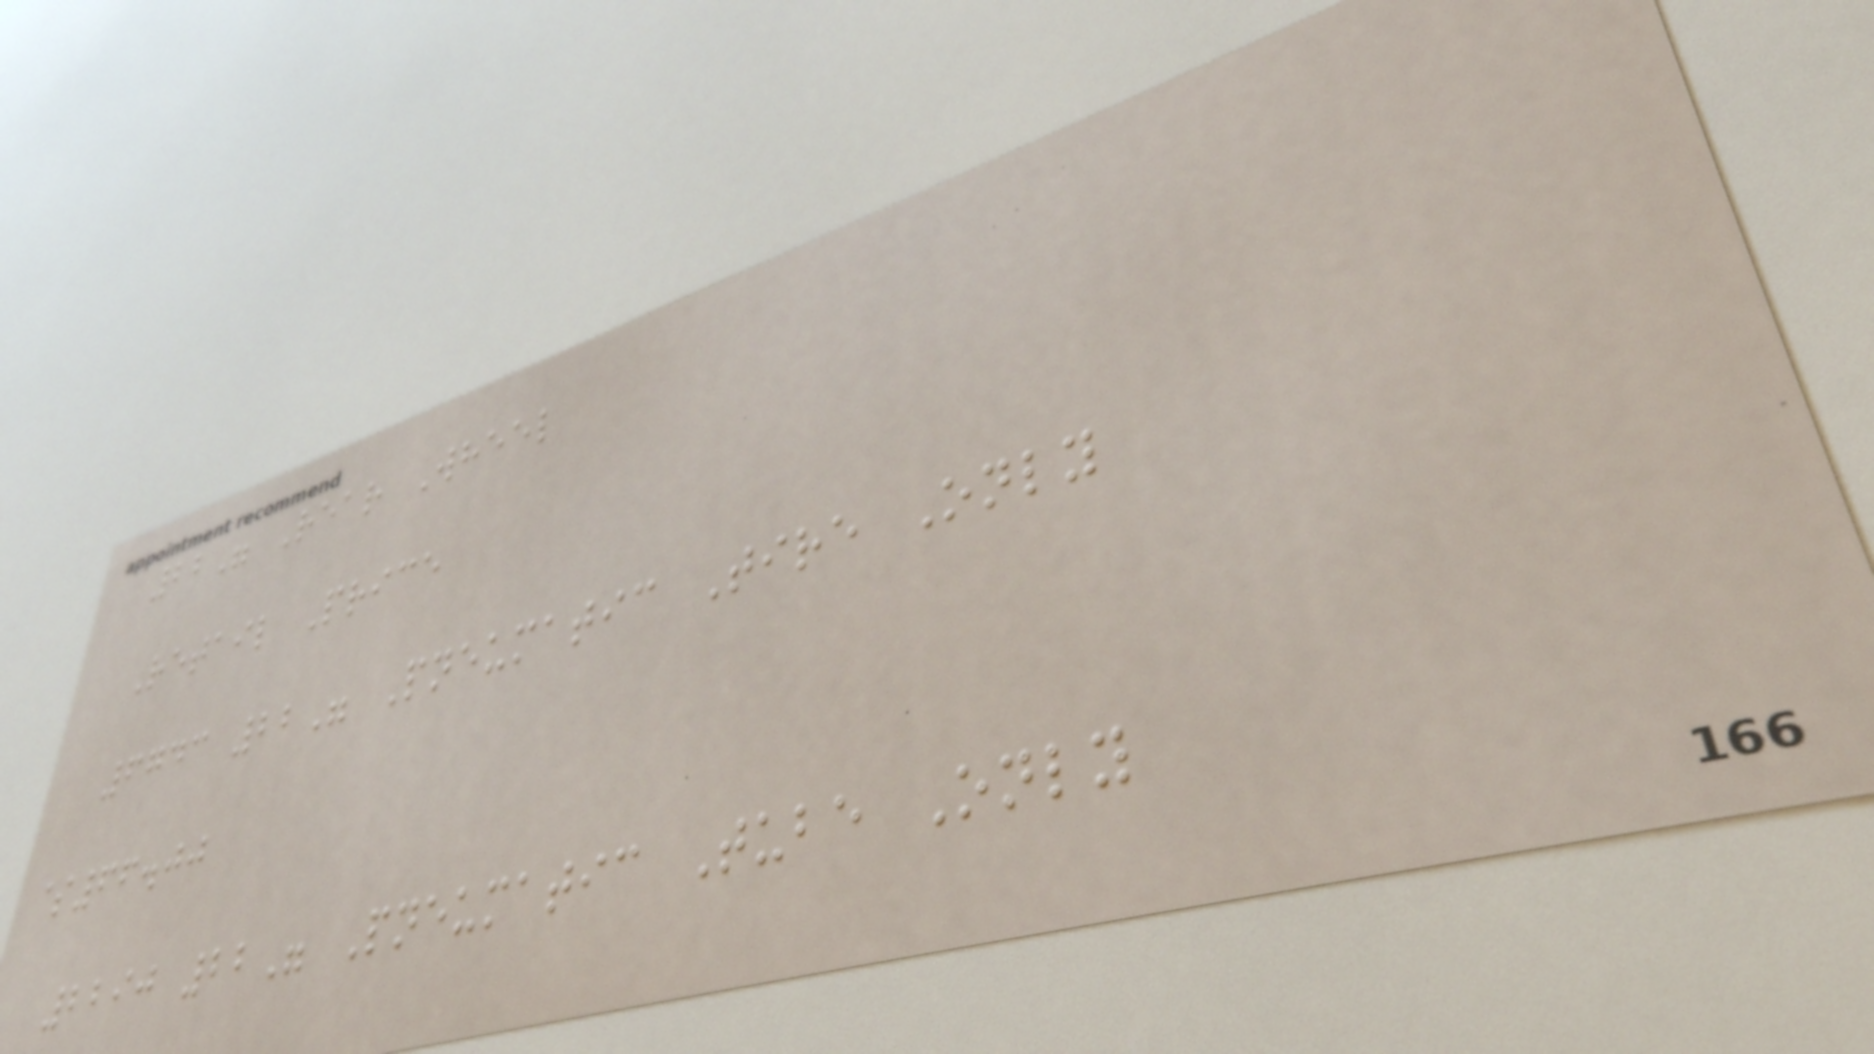22" Rear Wheel
Retail Price
6743 22" Pneumatic Tire Only
$66.00
2290 22" Pneumatic Tube Only
